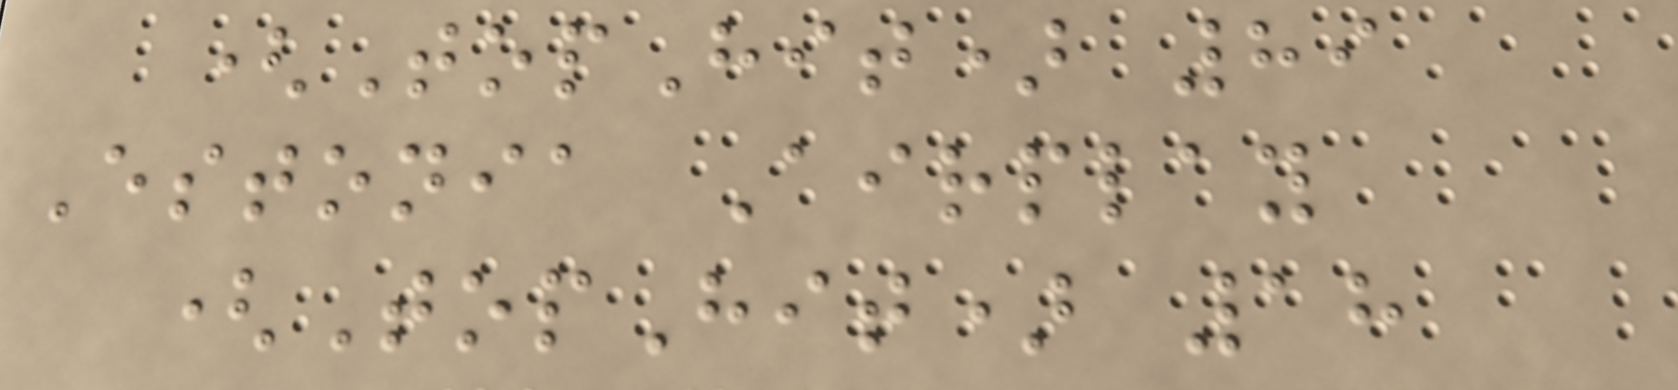(TopHit) 89
Estonia Airplay
(TopHit) 18
